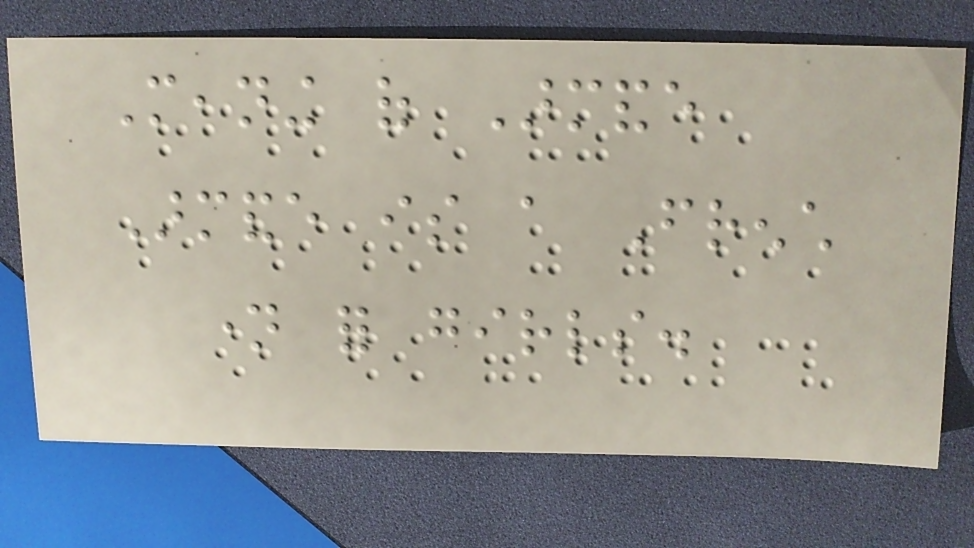Meaning of Armande
Armande is a French
name for girls.
